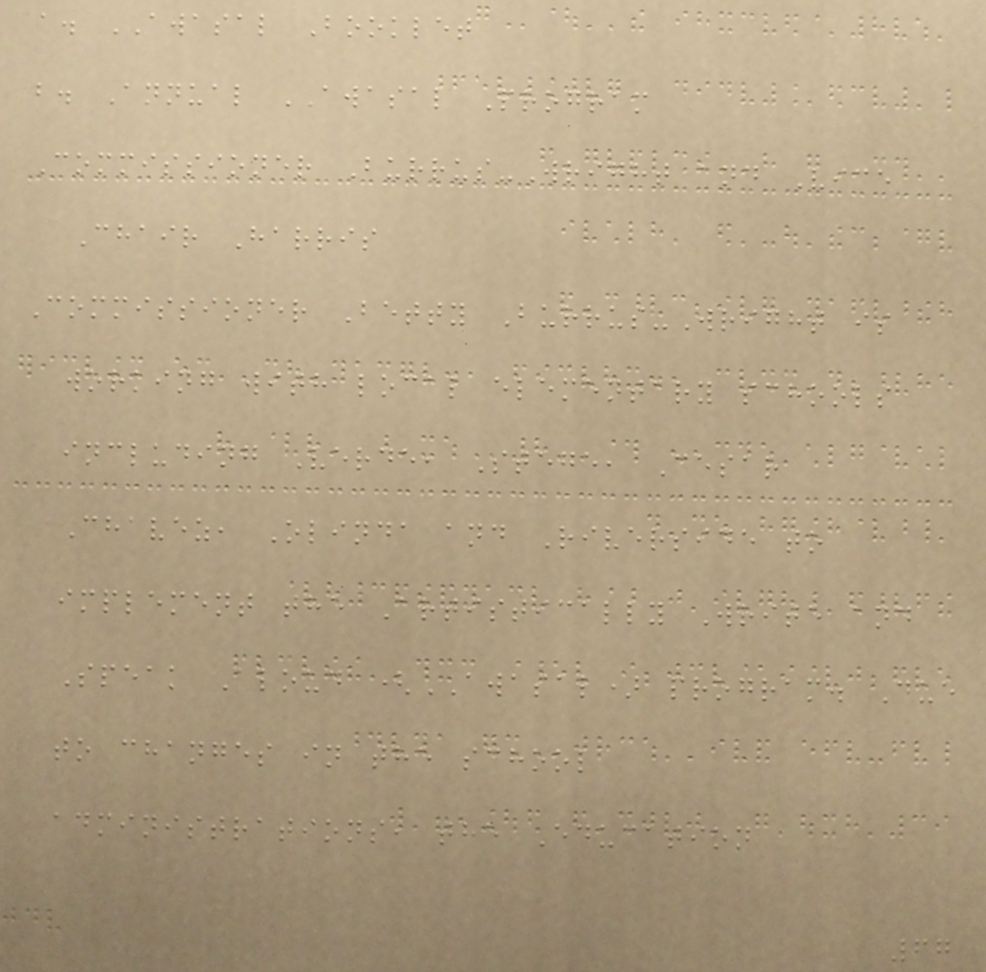a. AWASAL Booklet
b. Annual AWASAL Program
Commissioner Burrus-Wright and Vice
Chair Harris
Commissioner Betty Burrus-Wright is
working with local elementary schools
including Verde, Stege, Cesar
Chavez, Olinda and Riverside to
implement the Artistically Write and
Speak Aloud (AWASAL) program. Due
to changes in the school
administrations, the Education
67
